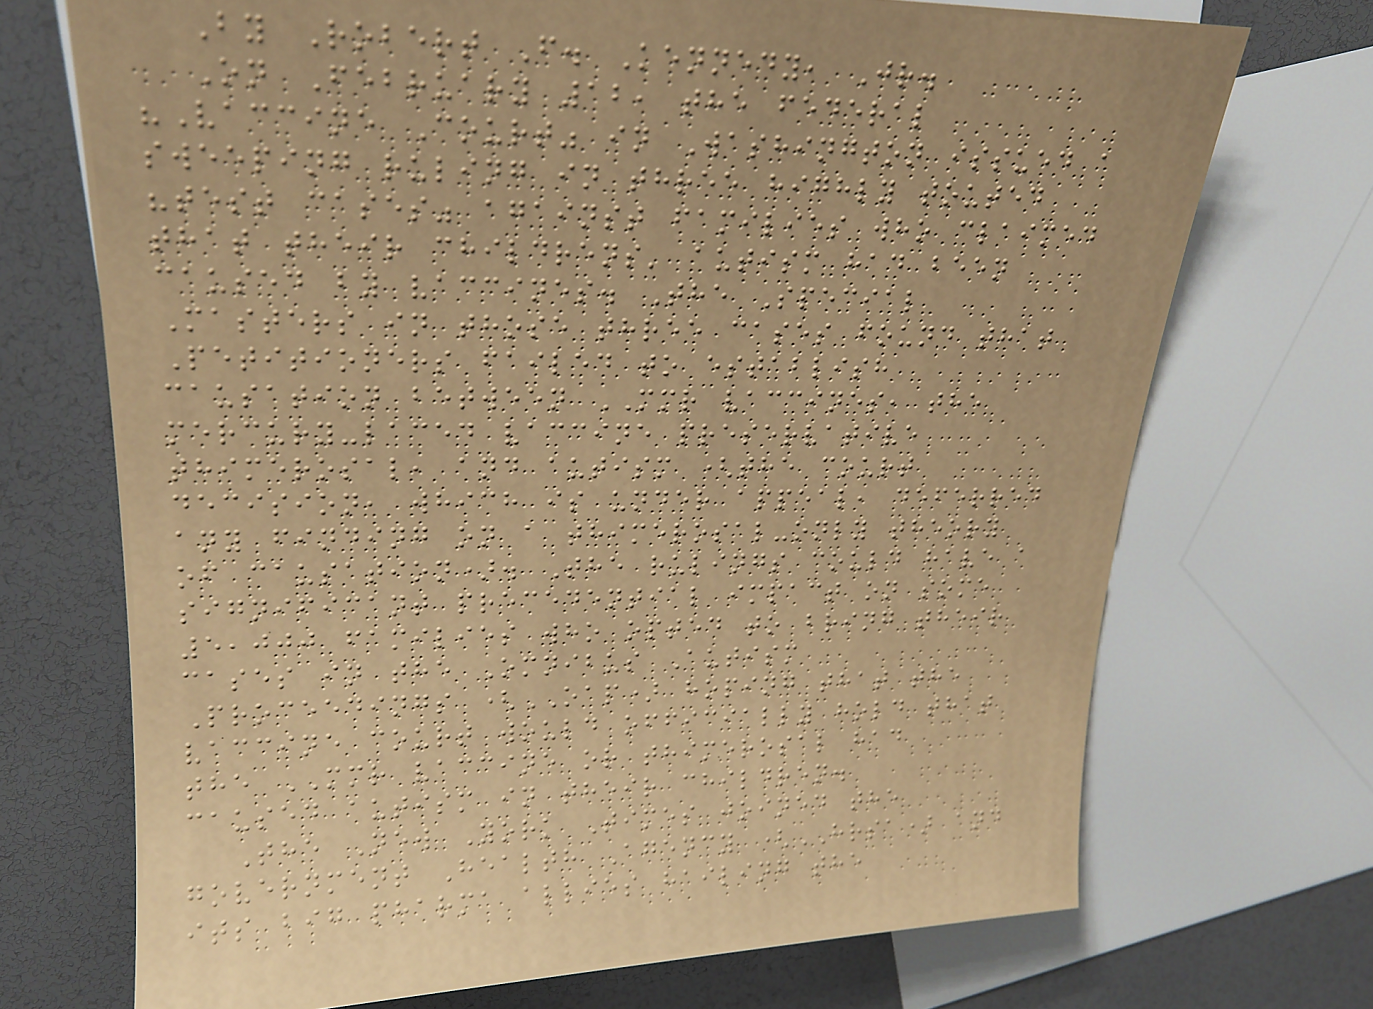By Robert F. Kennedy, Jr.
On February 12, the federal
"Vaccine Court" in Washington issued a
sweeping ruling in three highly touted
"test cases" against families who claimed
that their childrens' autism had been
caused by vaccines. The Special
Masters in those three cases found that
Petitioners failed to establish
causation between MMR vaccines, the
mercury-laced vaccine preservative
thimerosal, and autism (the court
decision, which is under appeal, deferred
any finding on a thimerosal-only theory
of causation). The rulings could have a
significant precedential impact on some
5,000 families who opted to bring their
cases in the Omnibus Autism
Proceedings (OAP) hoping that the
vaccine court would officially hold that
the MMR vaccine or thimerosal had
caused autism in their children.
The New York Times joined the
government Health Agency (HRSA) and
its big pharma allies hailing the
